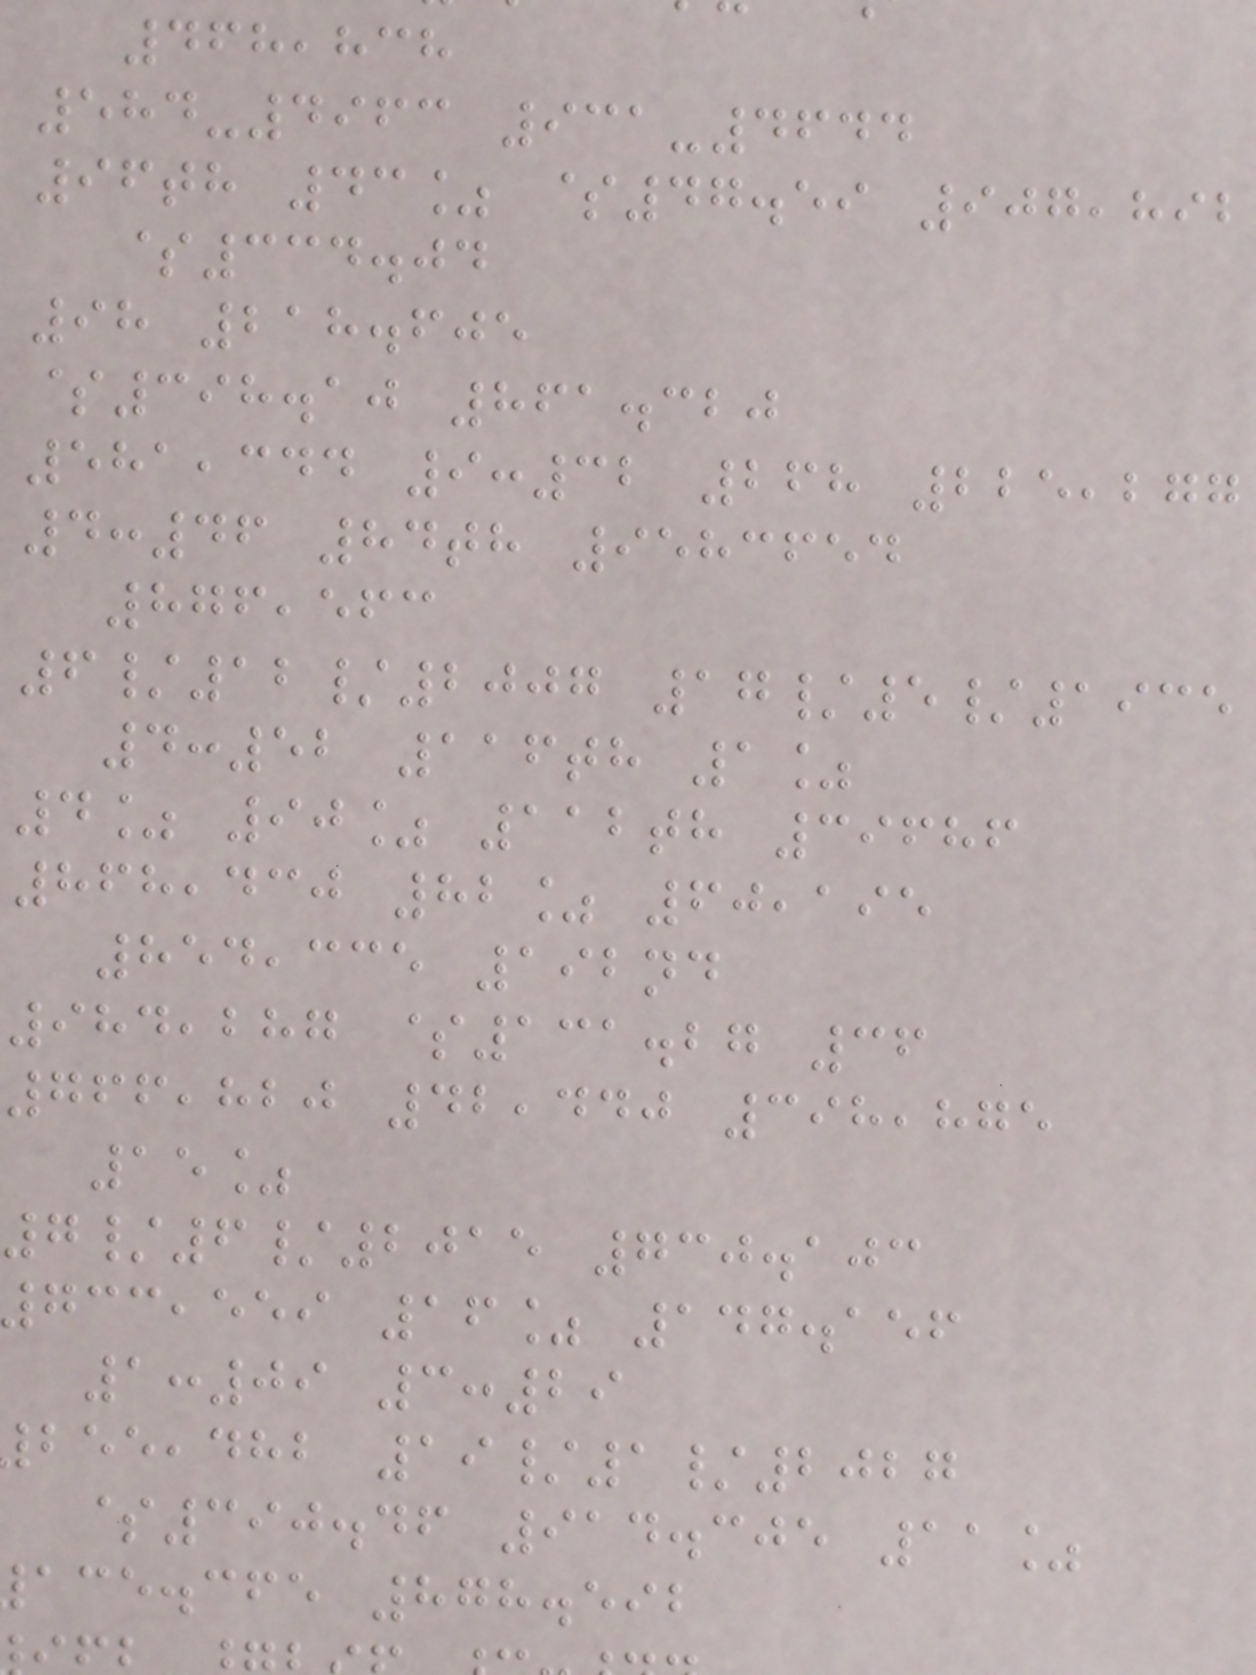468,838
584-4963 931-4644
96th 43% $47.59 907,892
$334.04
98 218.605
$398.10 861.320
581,344 9:32 268 225,277
4:46 84th 9583654
876,563
6/12/2007 17/5/1935
4:52 116th 1%
4% 90% 112th 39686
868,430 82% 60,195
854,335 192nd
984,287 $131.27 36
766,820 42,440 398,875
15%
7/6/2015 730.103
733,559 16% 147.156
1:09 3:29
,dhb 19/1/2027
$390.46 914.305 11%
ace.cfe 878.592
